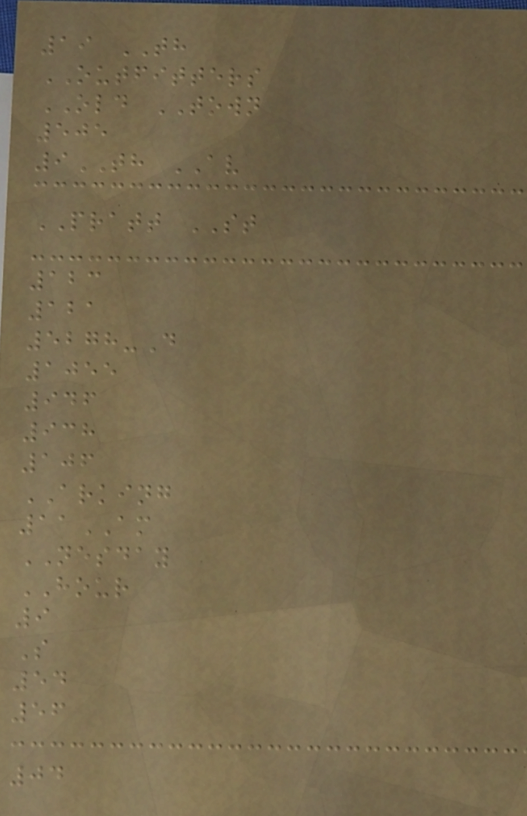19 TH
OUTFITTERS
OLD TOWN
505
9TH AV
PRATT ST
123
121
5278-D
1055
946
938
106
ARKING
11AM
NESDAY
HOUR
9
S
54
56
04
